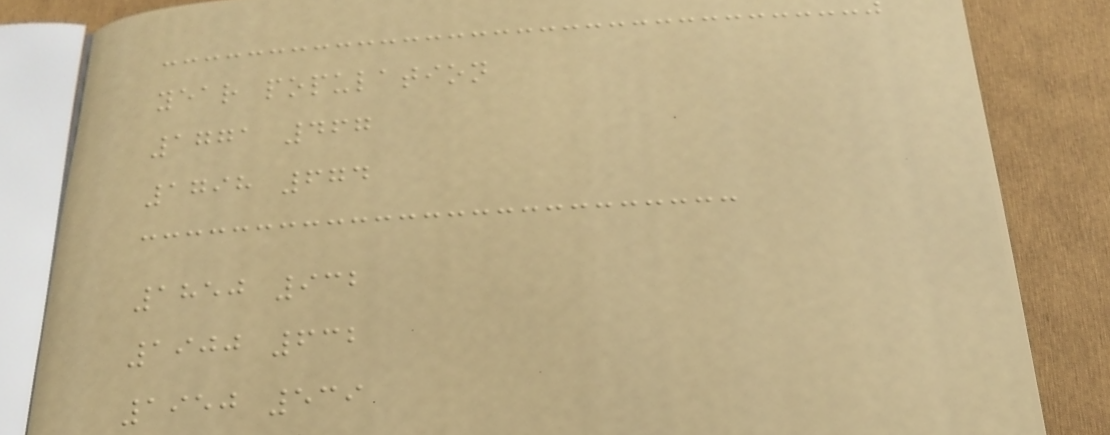year population
1771 467
1798 674
1850 932
1900 632
1950 539
